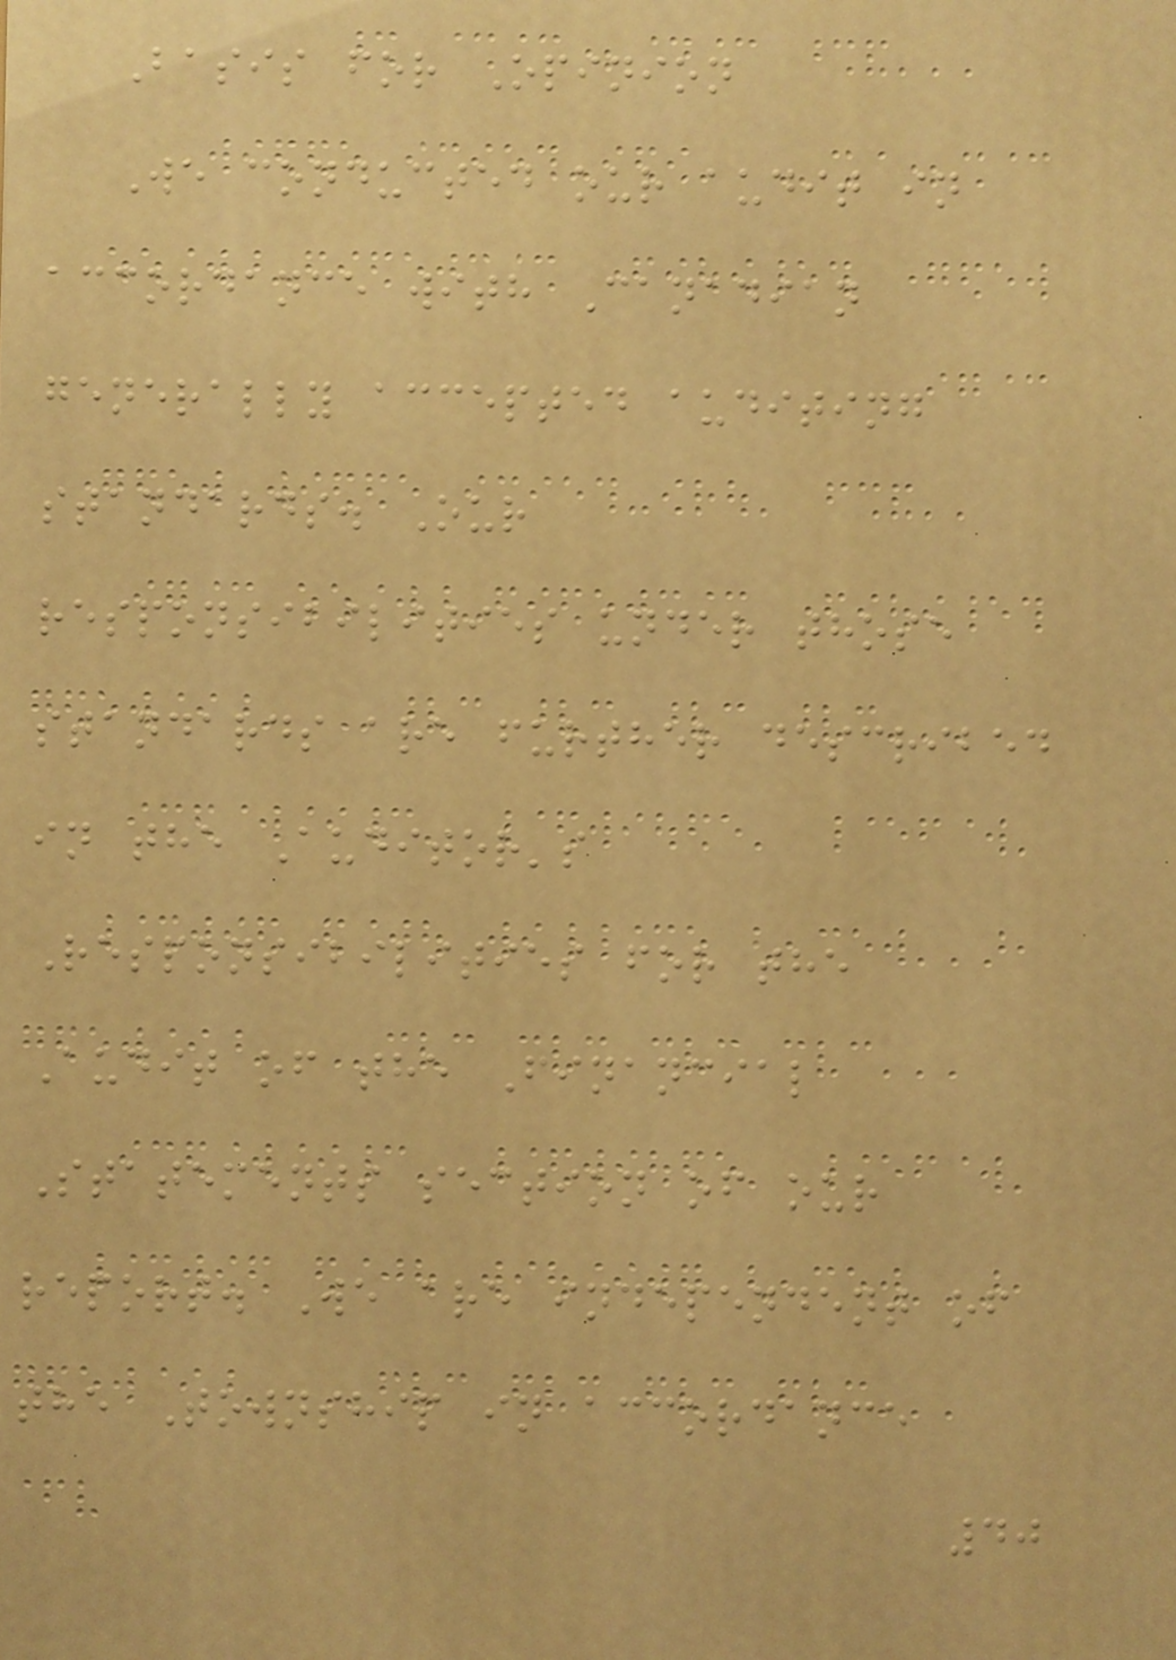Basis for Opinion
We conducted our audit in
accordance with Canadian
generally accepted auditing
standards. Our
responsibilities under those
standards are further described
in the Auditor's
Responsibilities for the
Audit of the Financial
Statements section of our
report. We are independent of
the Township in accordance
40
